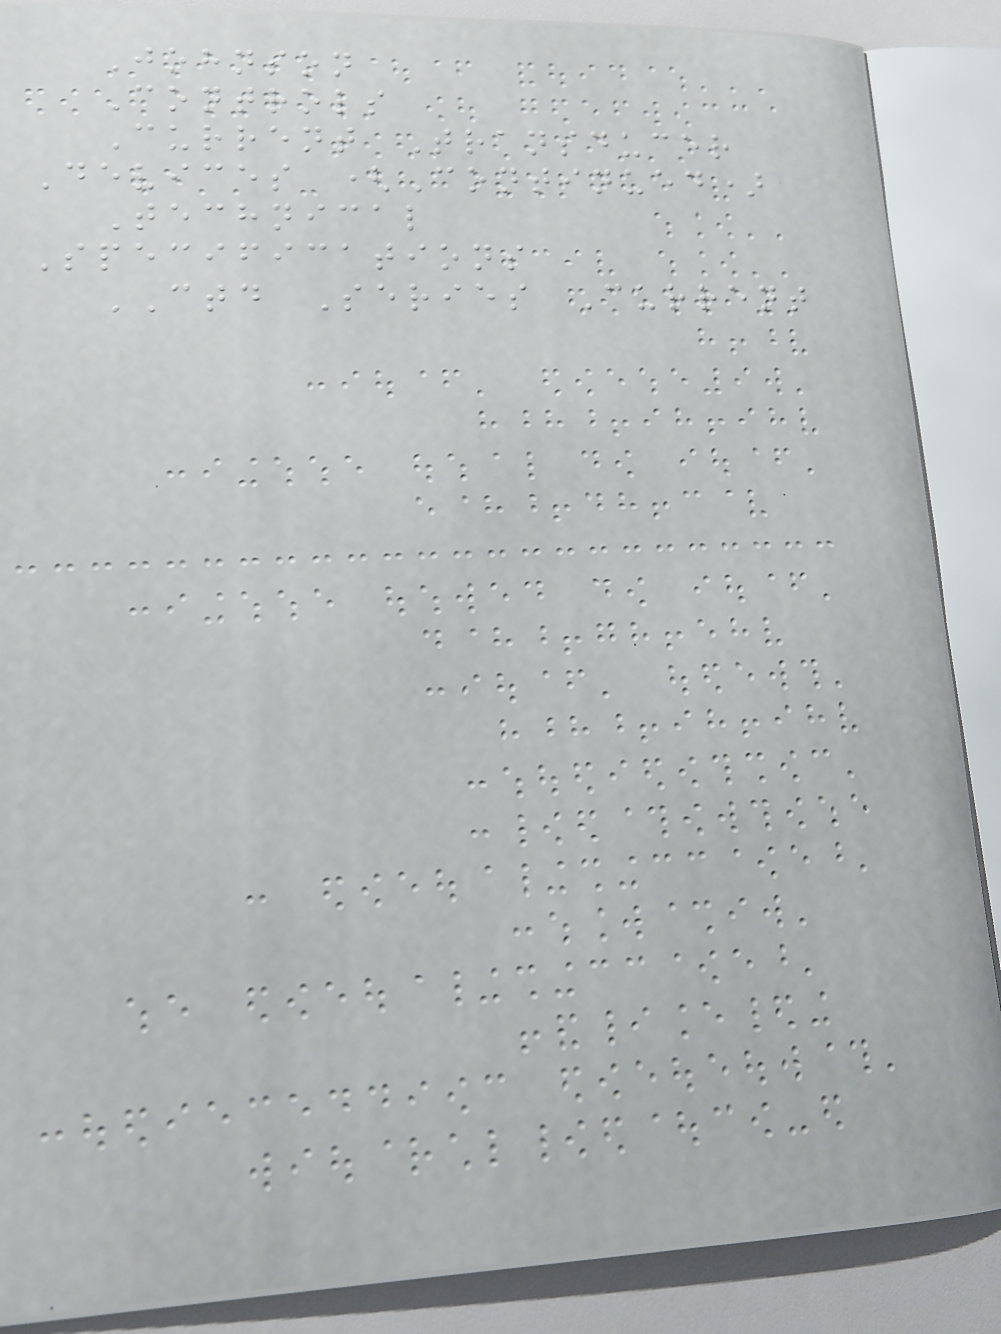Johnson
Controls
Current Transducer
Devices (Continued)
Technical
Specifications
CTD Series Current
